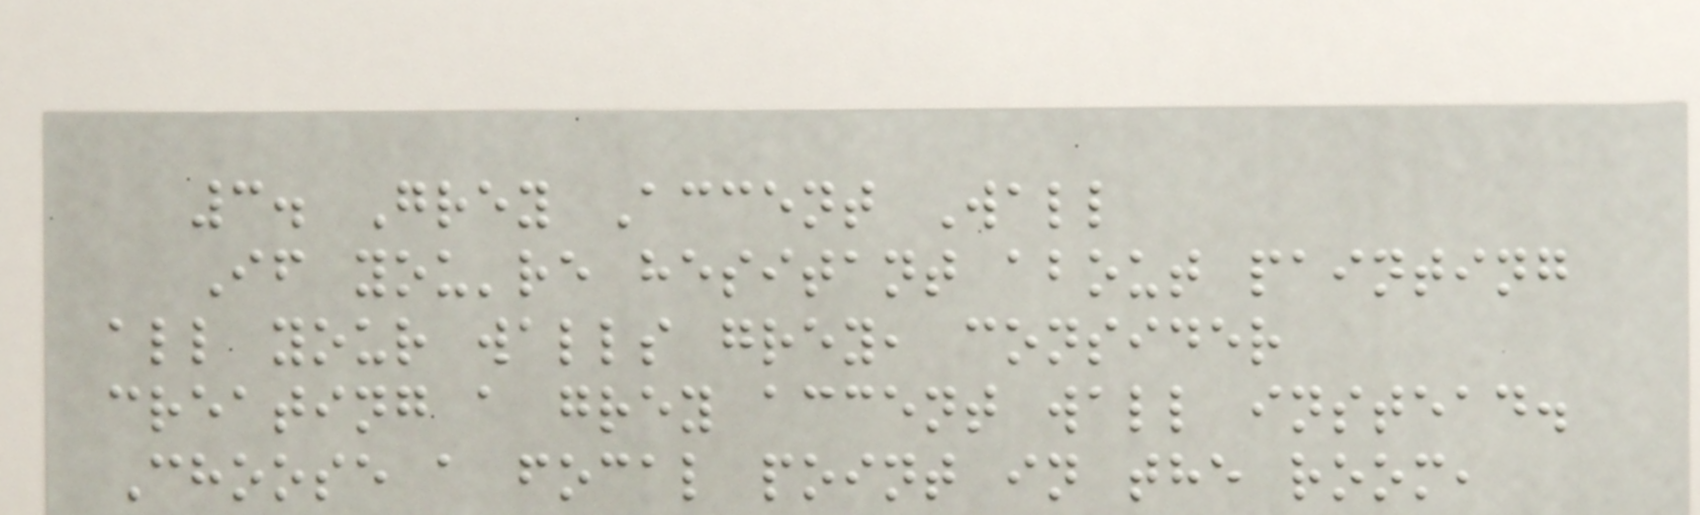3. Grey Accent Wall
If you're hesitant about painting
all your walls grey, consider
creating a grey accent wall instead.
Choose a focal point in the room,
